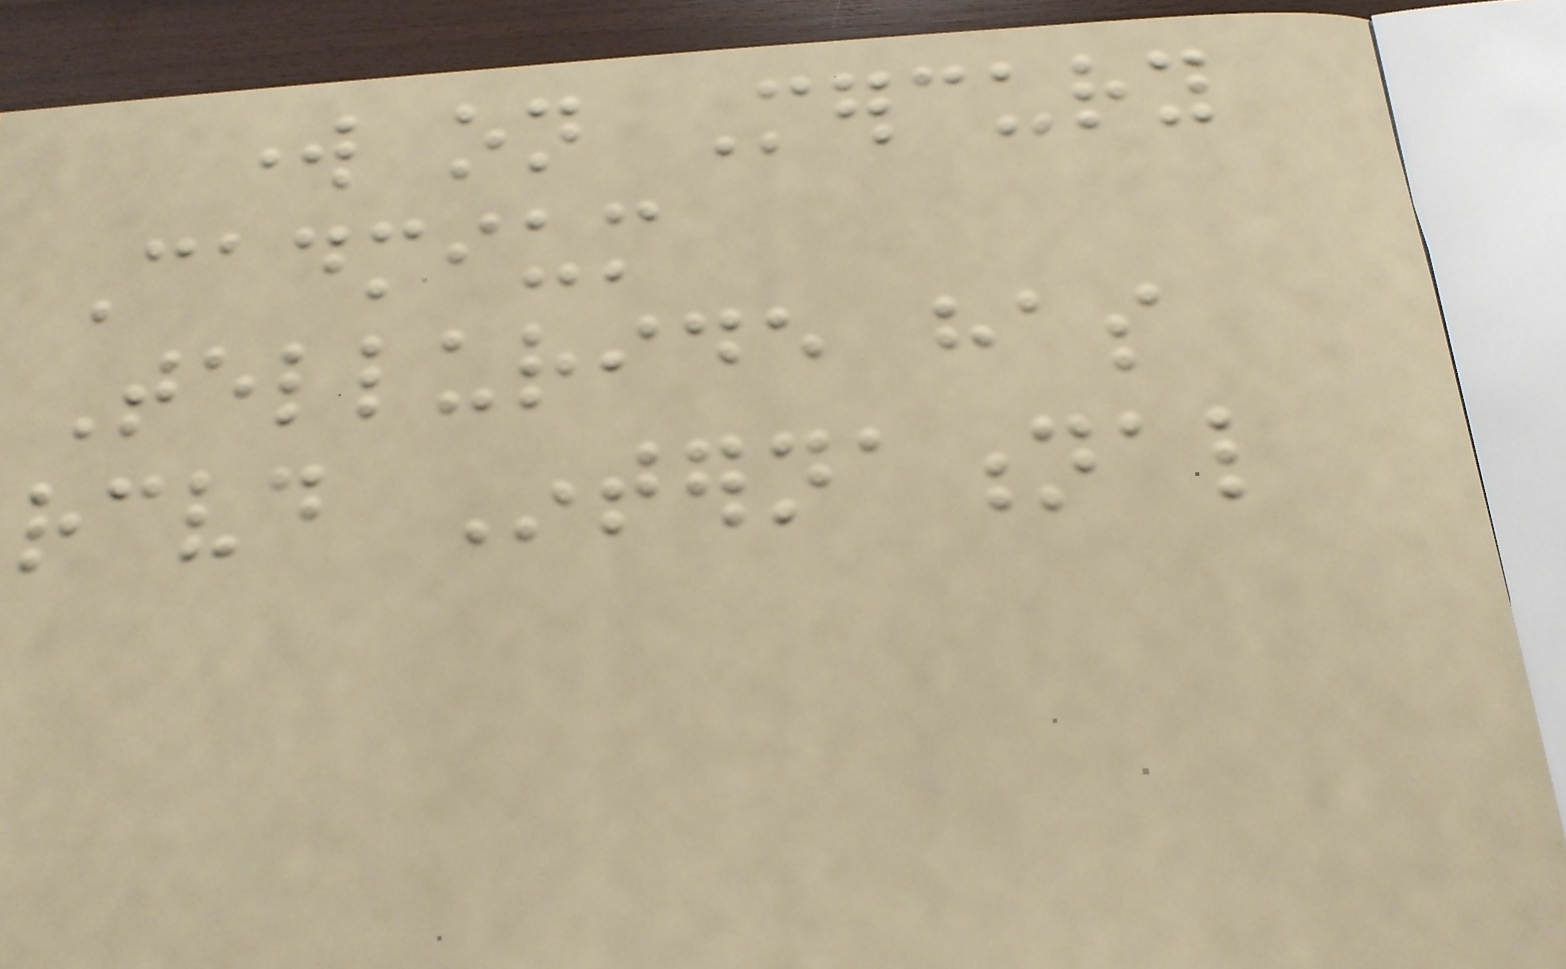work on Mercury
Cadmium
Telluride has
received International
